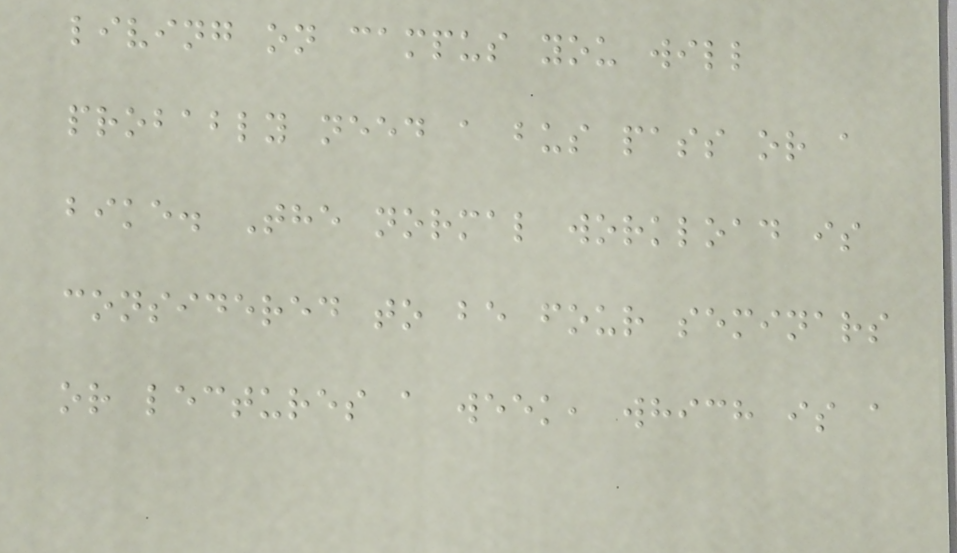living on campus you will
probably need a bus pass or a
bike. The normal workload is
considered to be four seminars
or lectures a week, which is a
